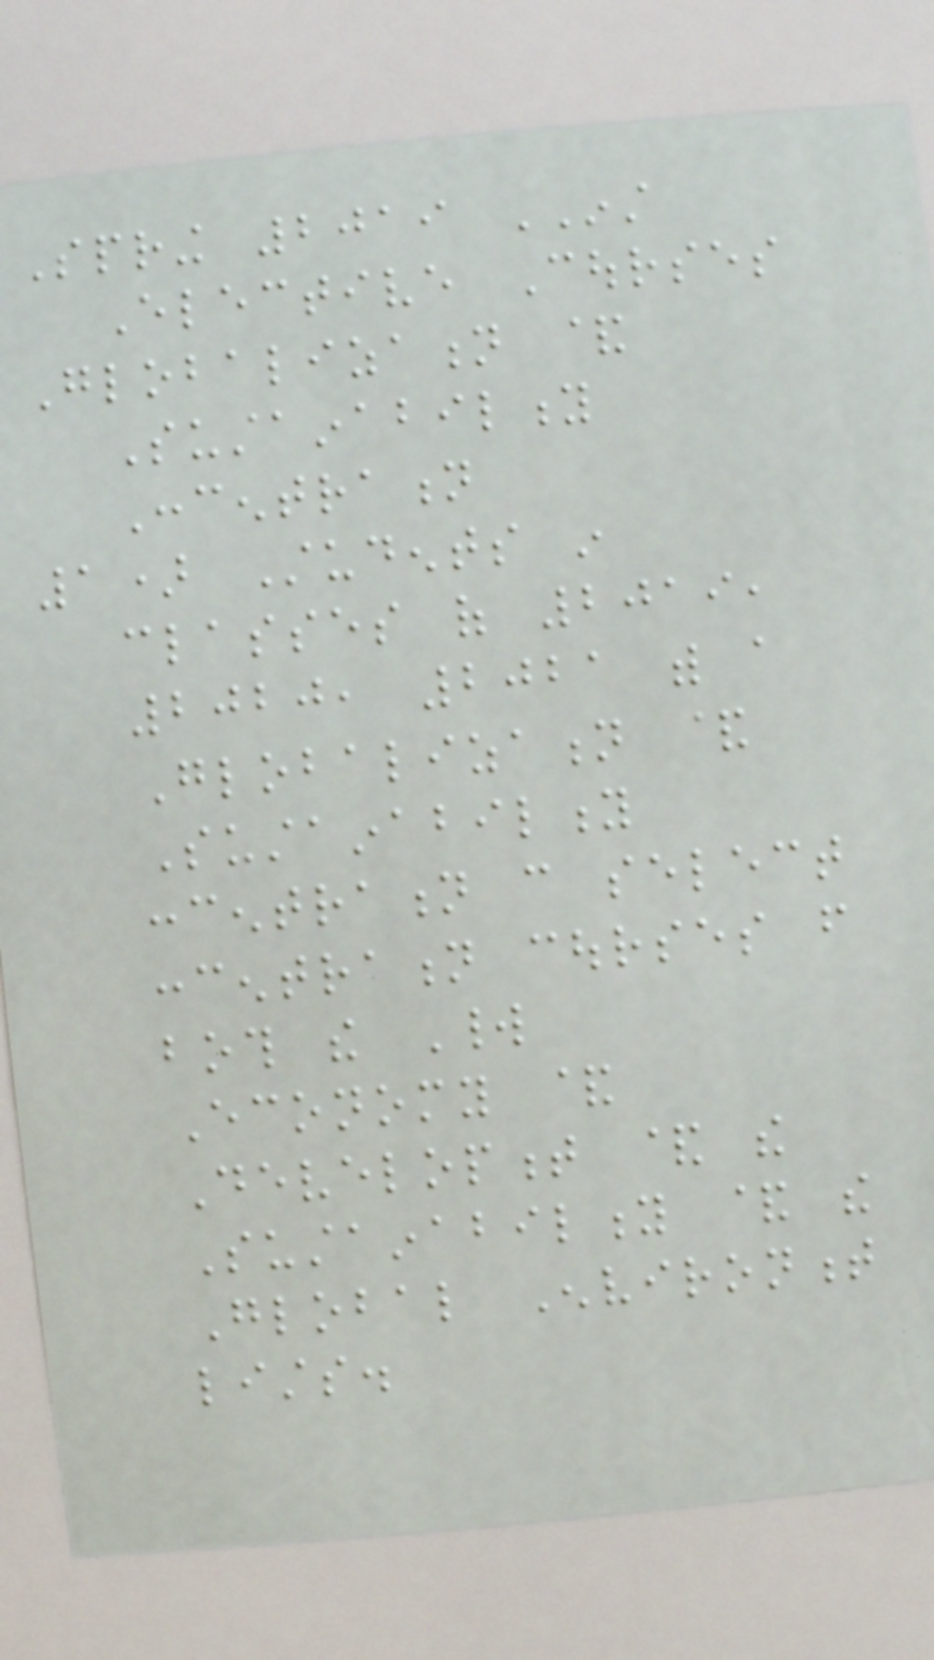Spring 2019 INST
Elective Courses
Globalization &
Sustainability
Concentration
1) Students in
classes of 2019,
2020, 2021 with a
Globalization &
Sustainability
concentration can select
concentration courses from
both the World
Economy &
Development & the
Sustainability & the
Global Environment
lists.
